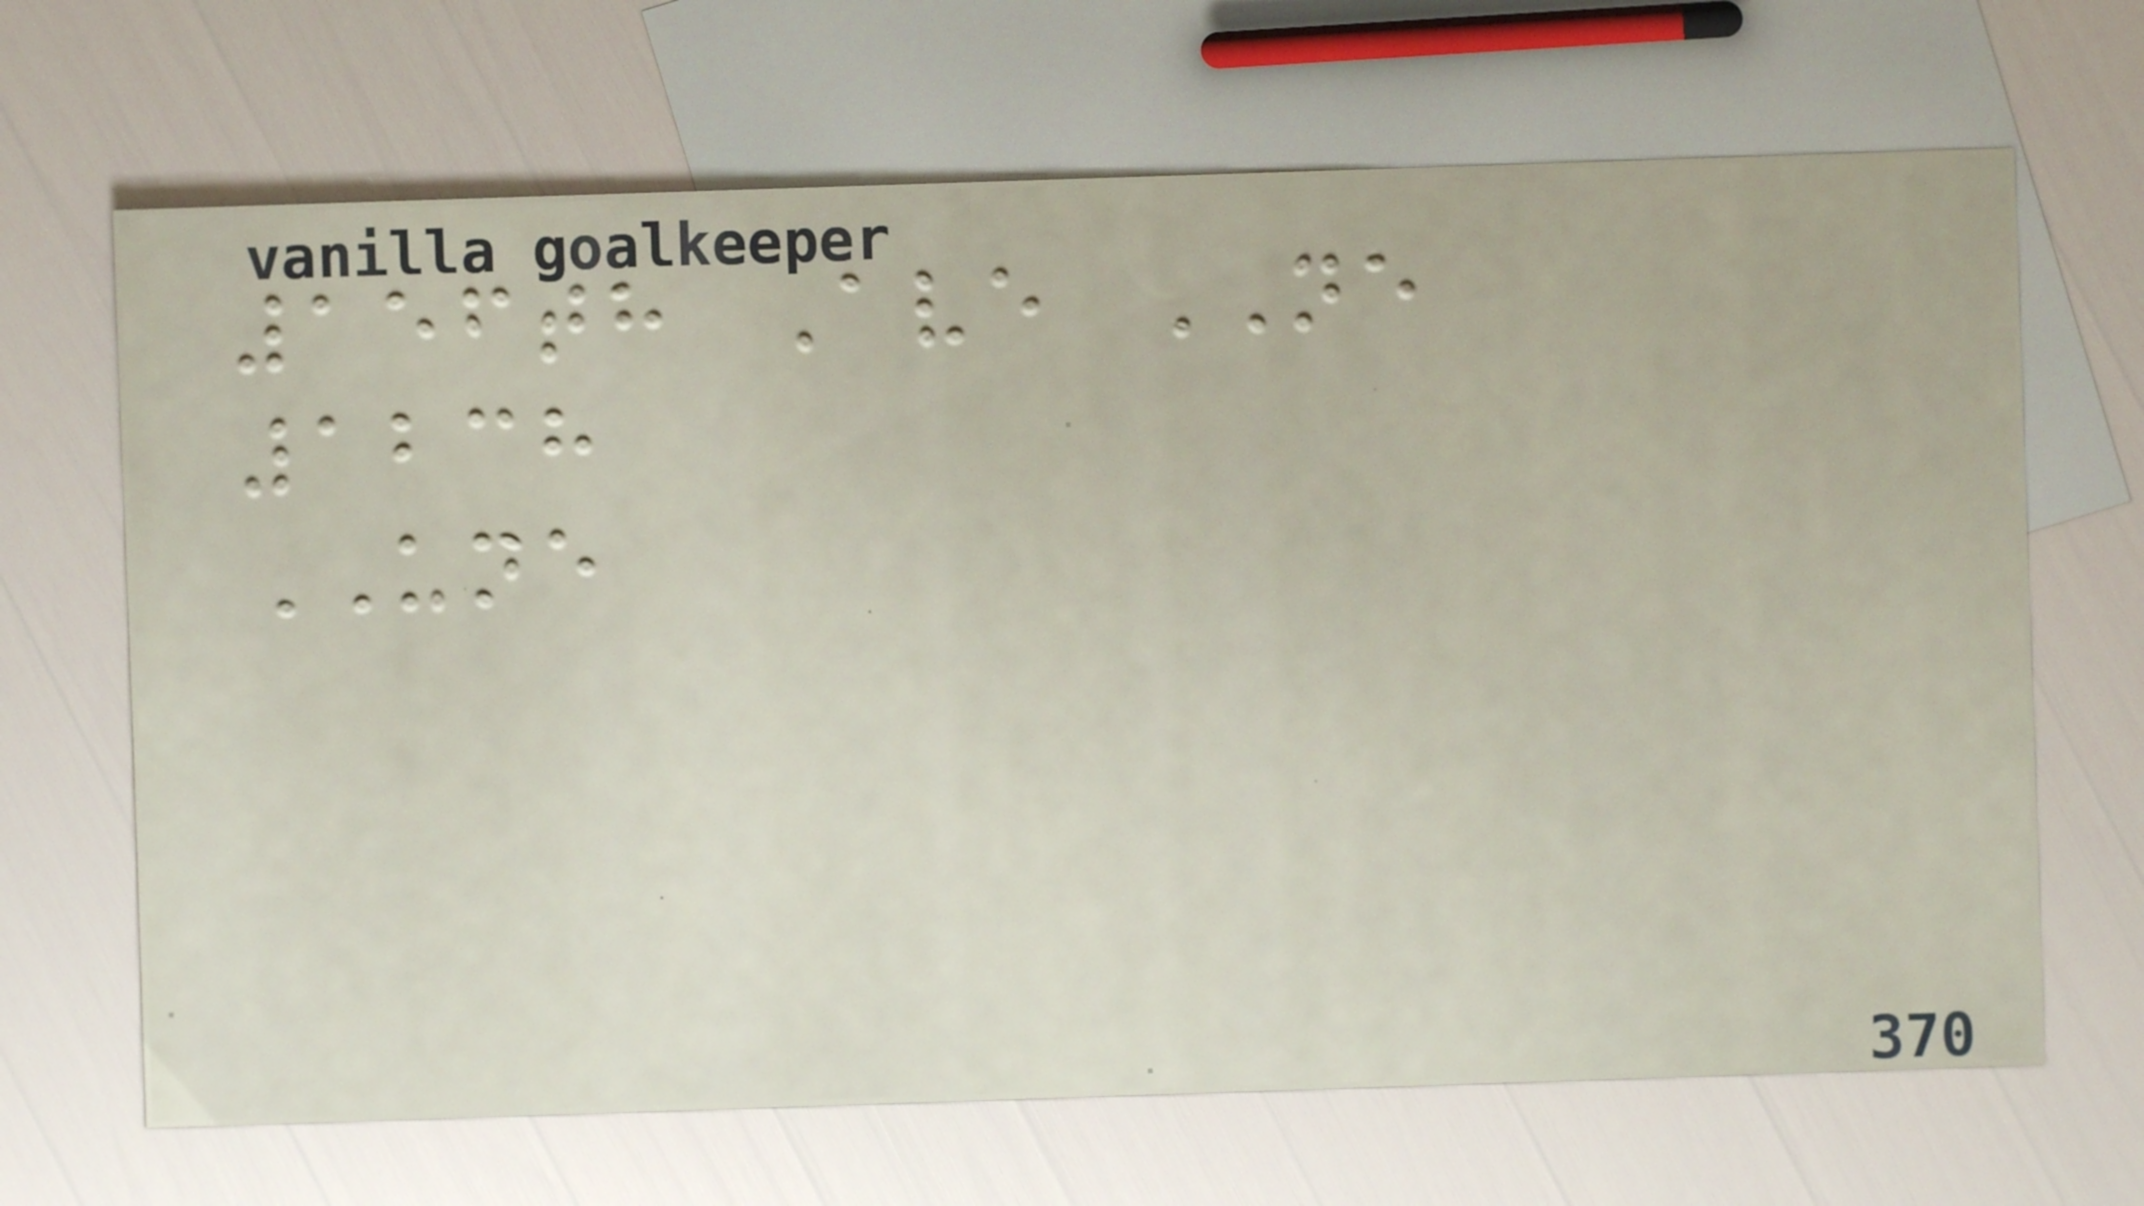156th Ave NE
1238
UNE
